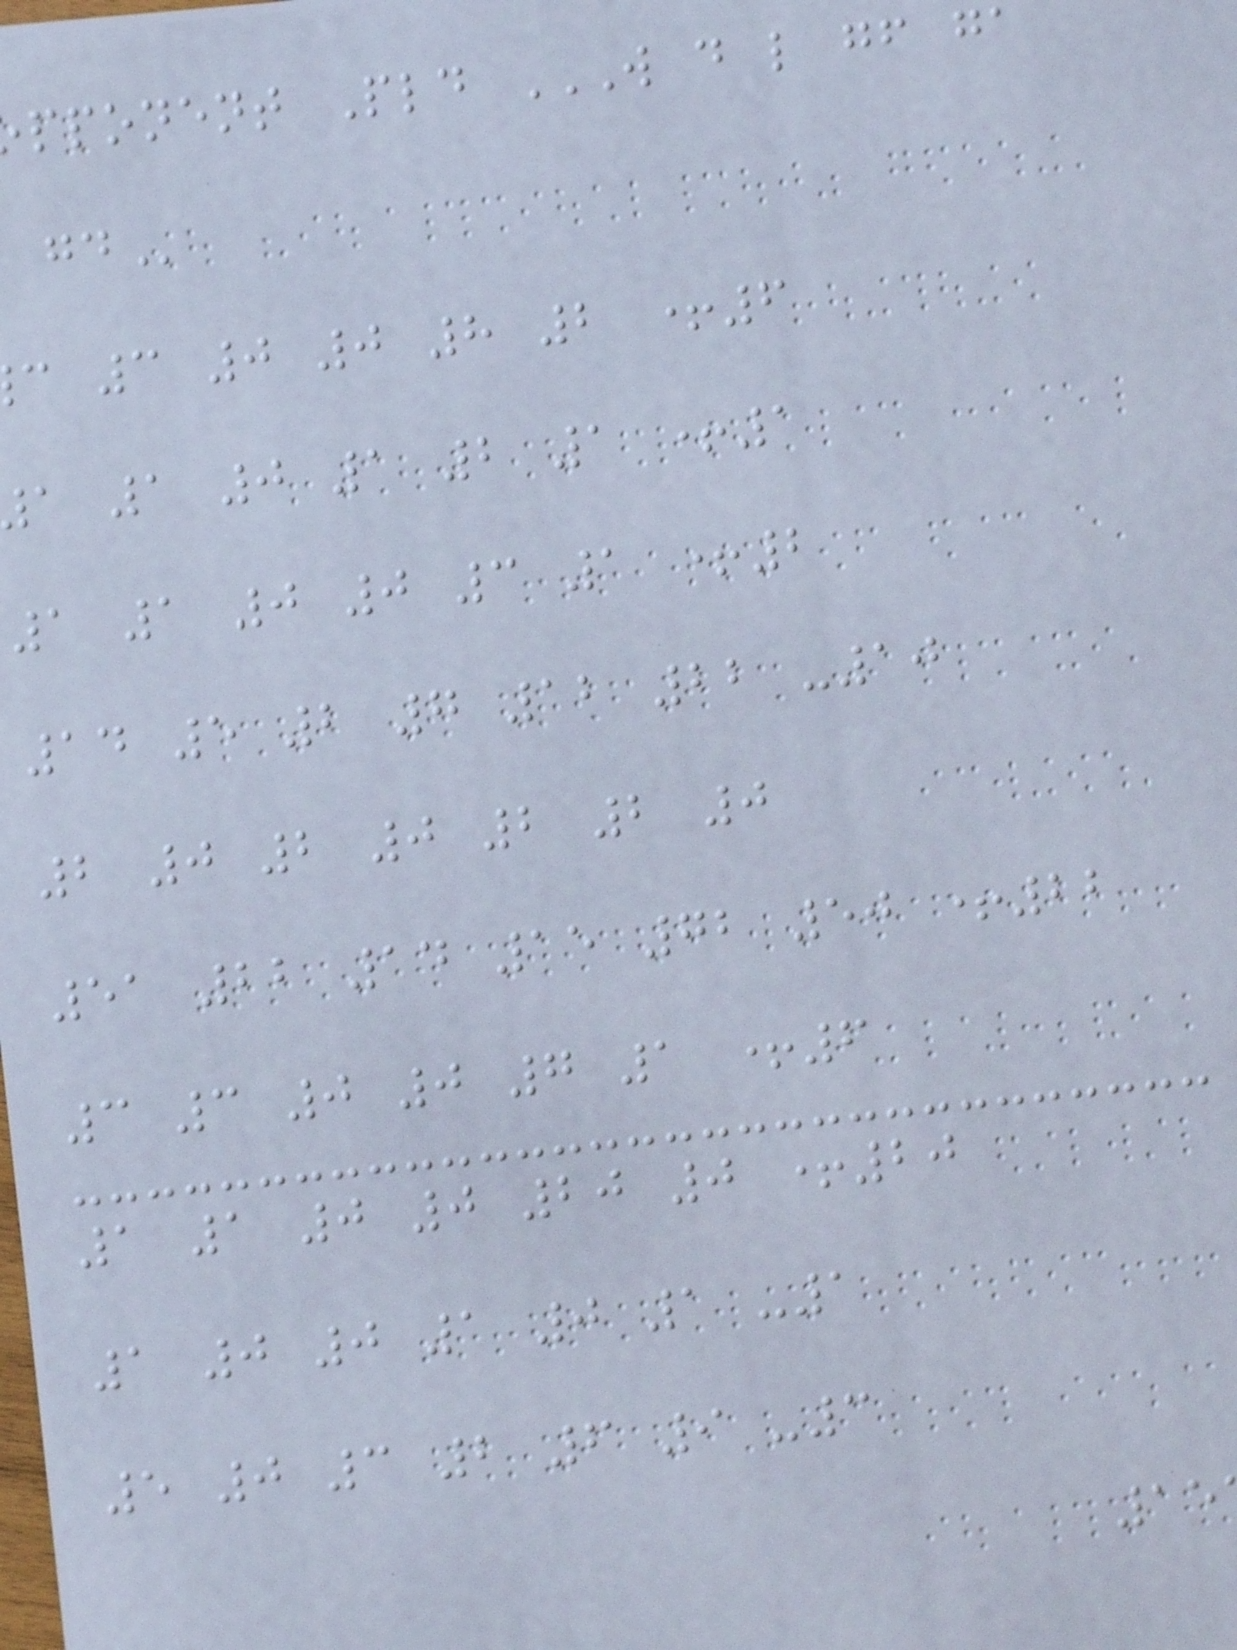c 3 0 0 8 2 +6
a 1 0 1 2 1 +1
1 1 0 0 3 1 +2
14 5 2 7 12 22 -10
2 0 2 0 2 2 0
51 22 14 15 72 50 +22
3 3 0 0 7 1 +6
1 1 0 0 20 0 +20
1 0 0 1 0 1 -1
5 0 3 2 6 9 -3
